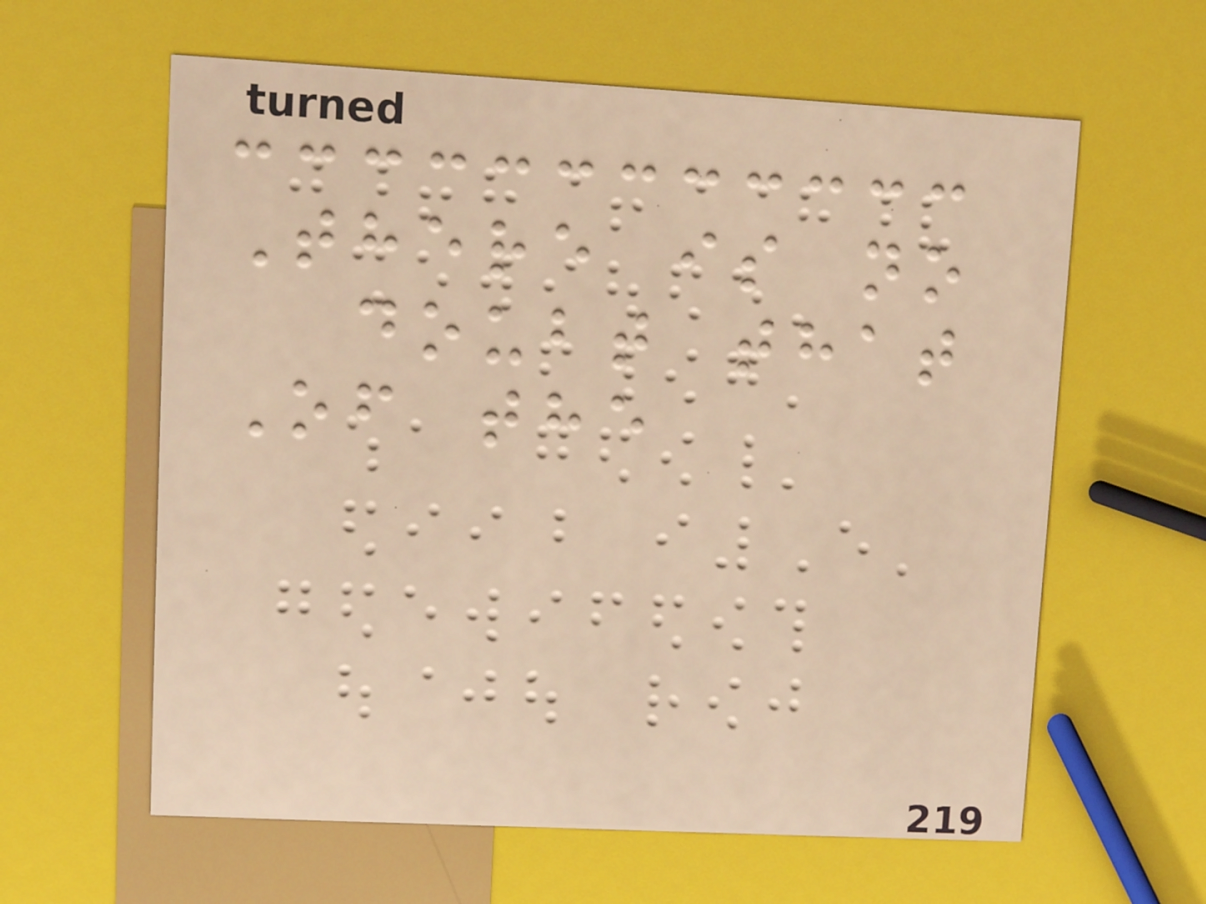There is no
doubt that
Of the
